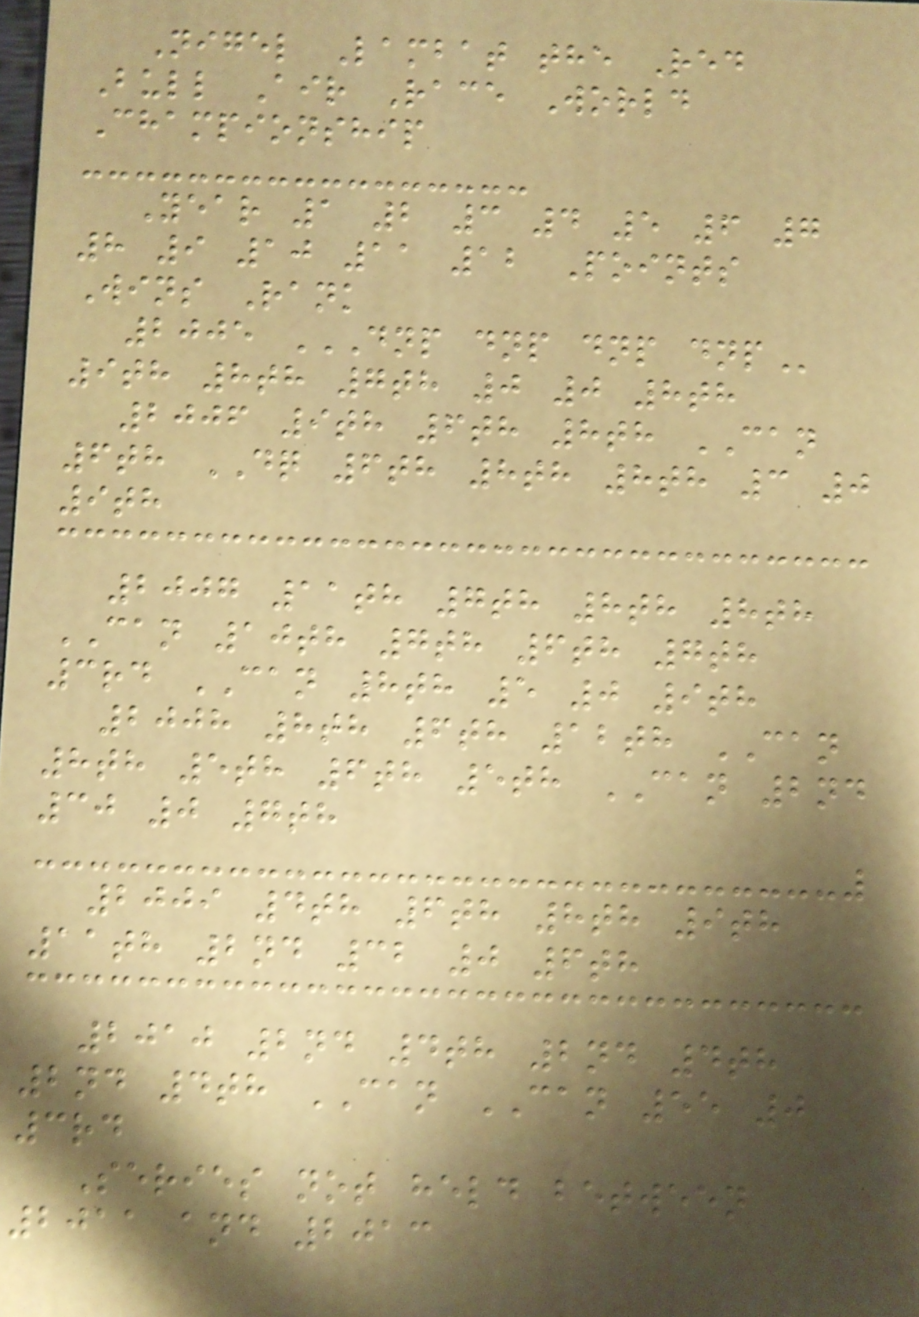Nigel Lambat the Red
Bull Air Race World
Championship
Year 1 2 3 4 5 6 7
8 9 10 11 12 Points
Wins Rank
2005 DNP DNP DNP DNP
9th 8th 7th 0 0 8th
2006 9th 6th 8th CAN
6th DQ 6th 8th 8th 3 0
9th
2007 11th 7th 8th 8th
CAN 10th 7th 6th 7th
3rd CAN 8th 5 0 9th
2008 8th 6th 12th CAN
8th 5th 6th 5th CAN 2nd
30 0 7th
2009 4th 6th 8th 9th
11th 2nd 32 0 6th
2010 2nd 4th 2nd 4th
2nd 4th CAN CAN 55 0
3rd
Series not held between
2011 and 2013
